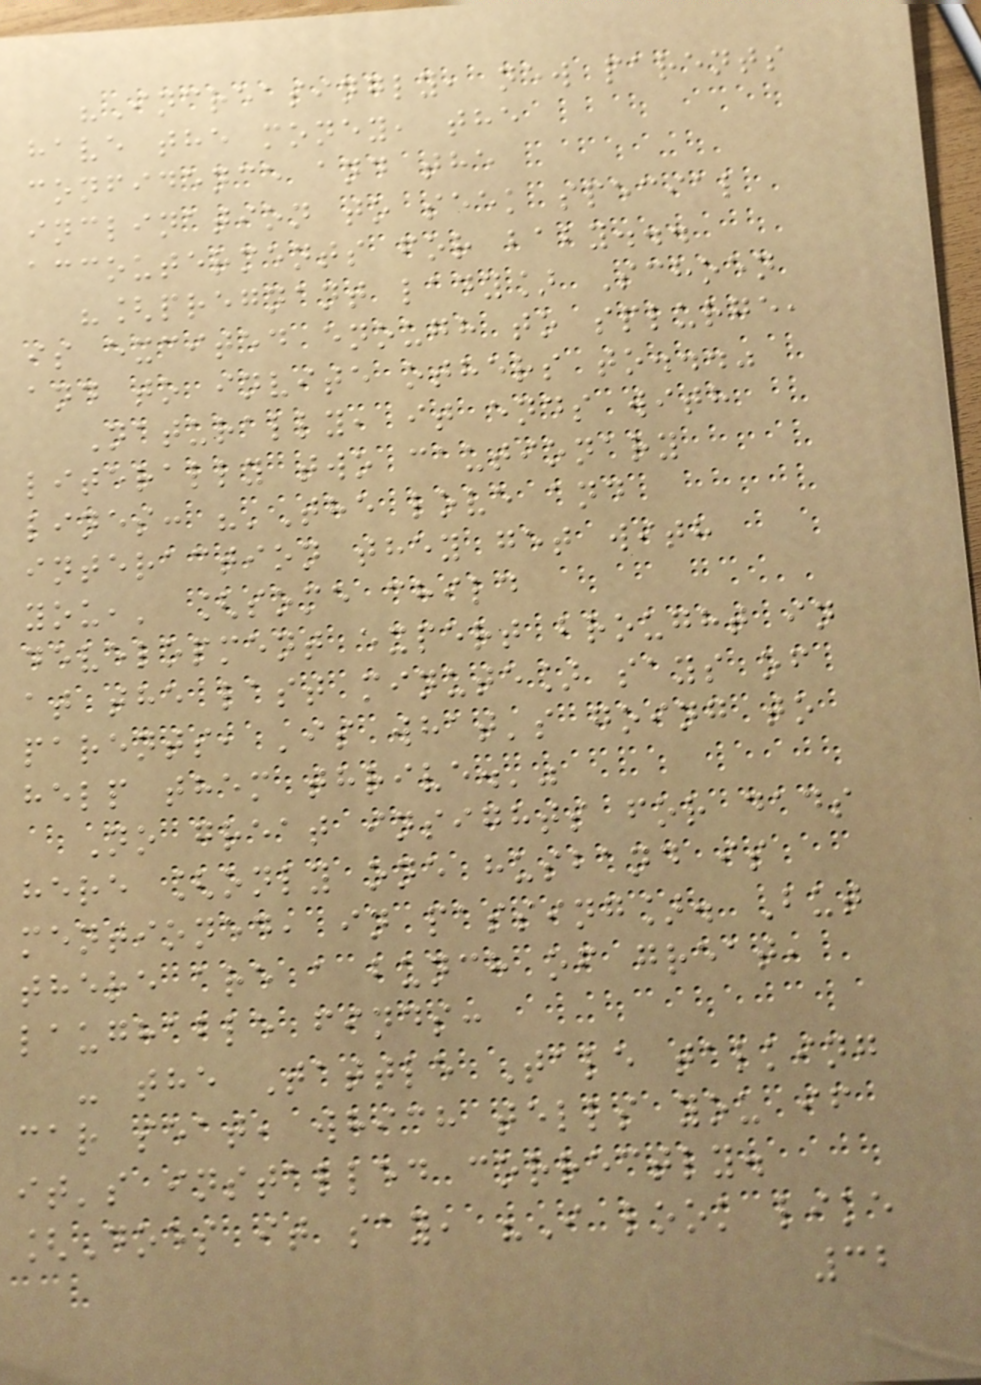"Increasingly, new parents
have the money, the
confidence and the
inclination to seek special
accouterments for baby...
"[pregnant lady] Schoen
is excited enough to splurge,
and to invite others to..."
Naturally, it ends with
literally two cautionary
lines: "'The love and
interaction they get with
you,' [some child
development expert brought in
at the last minute] says of
parents, 'is what's going to
help them thrive.'"
No great insights for dads
here [only one husband is
mentioned, in passing]. But
there are a bunch of great,
laughable finds:
- the Tattle Tale talking
car seat, which tells you if
it's installed correctly.
[Does it say, "I look like
32
